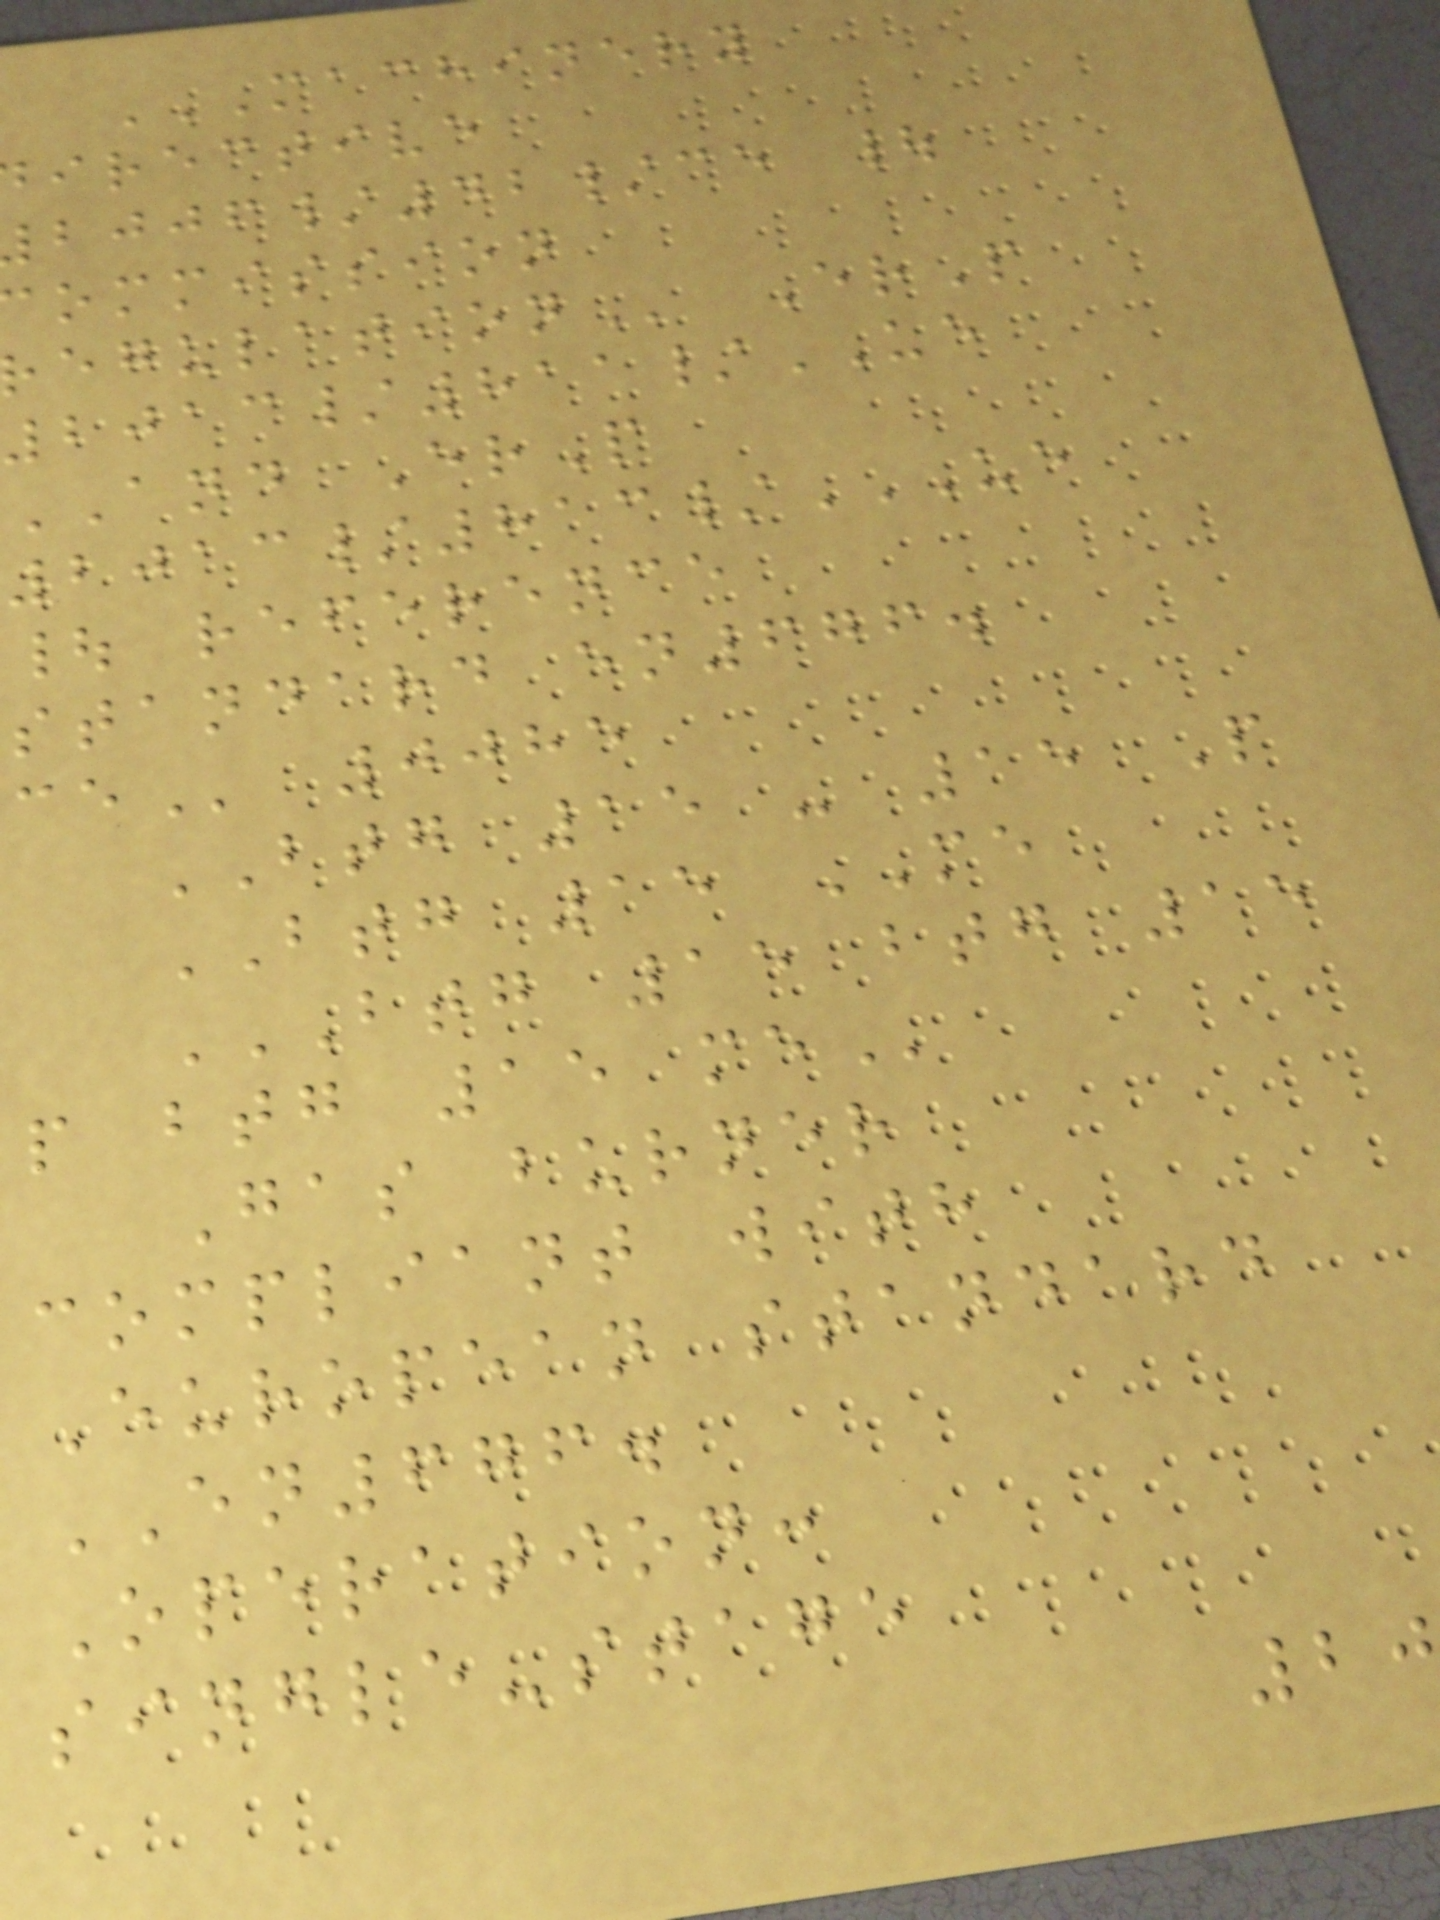MACHINERY
irective
/42/ce |
ommission
ErP
2013/811/UE
AND ErP
2013/813/UE
| reference
standard en676.
0085
BTG 15 - 15 P
BTG 15 ME
BTG 15 BTG 15
p btg 15
Gas burner
compliant with
European standard
EN676.
Operation:
single-stage
